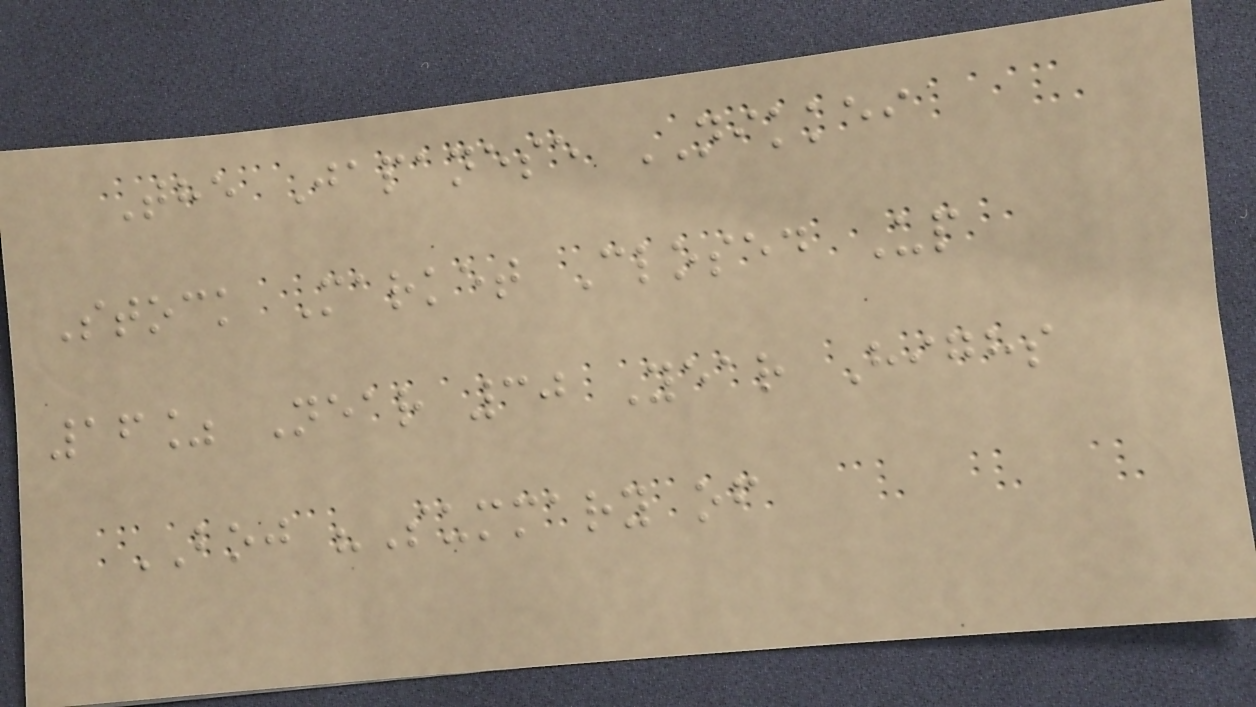The Japanese NIKKEI
Stock Market Closed Up
16% Near 30 Year Highs
BOJ "Summary of
